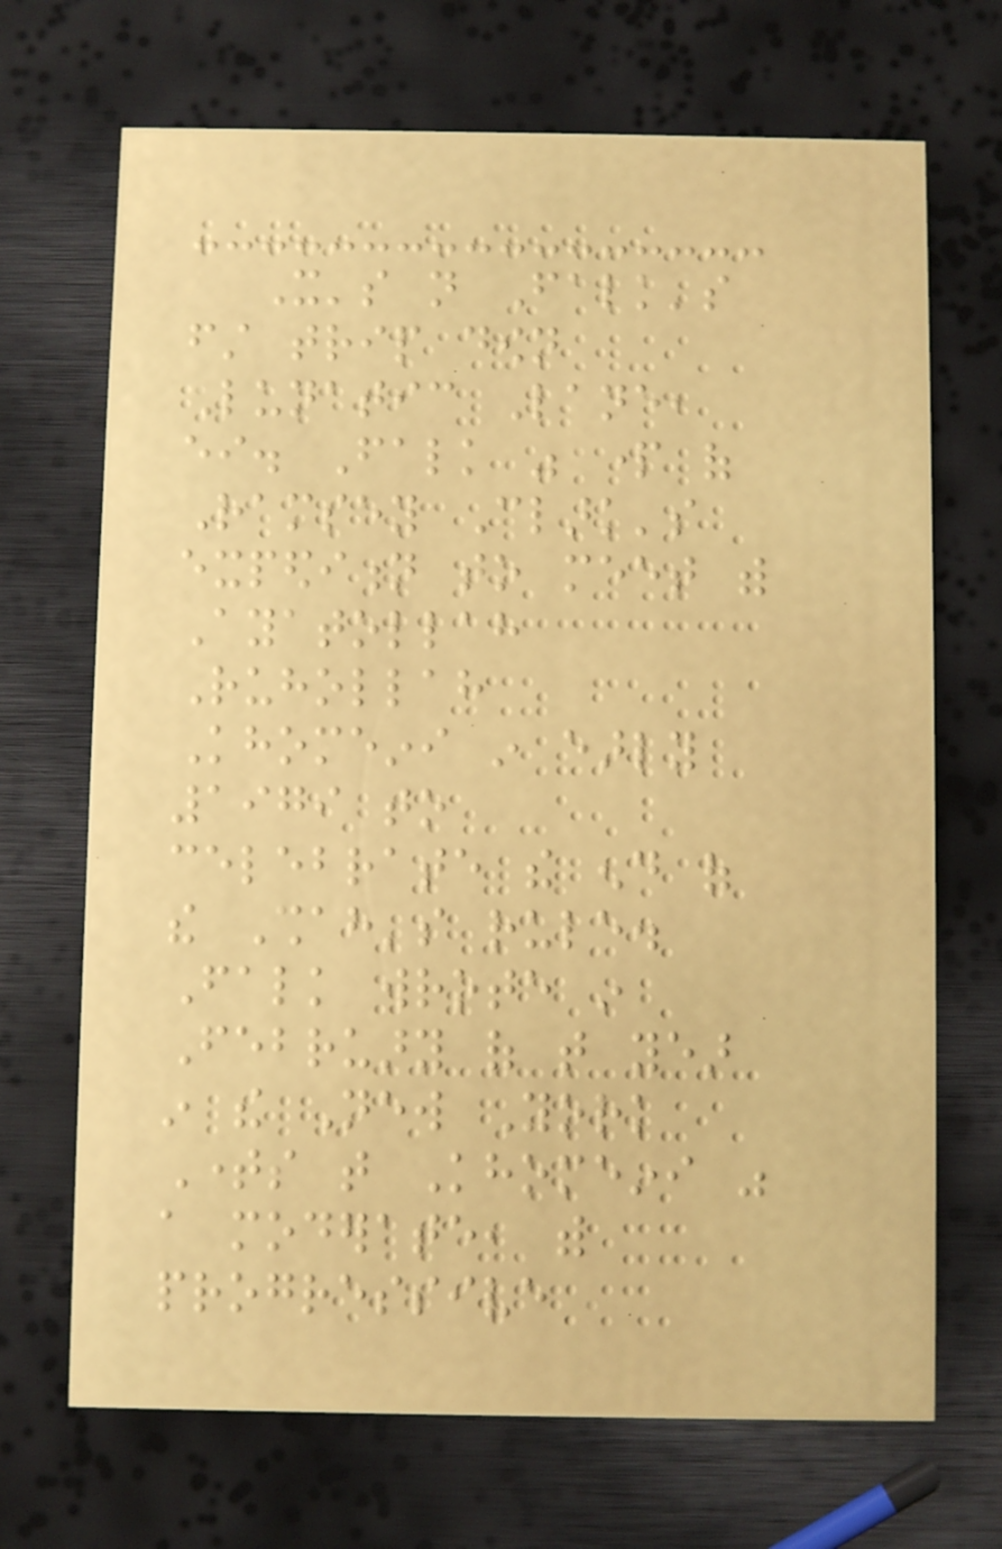It's not Falk's
first trip down
Lunatic Lane,
either. Falk was part of
Ramsey Clark's
expedition to meet with
Ayatollah
Ruhollah
Khomeini in early
1979 to
celebrate the end of
the Shah's rule.
Falk wrote in
February of that year
in the New York
Times that Khomeini was
a moderate, with
progressive
